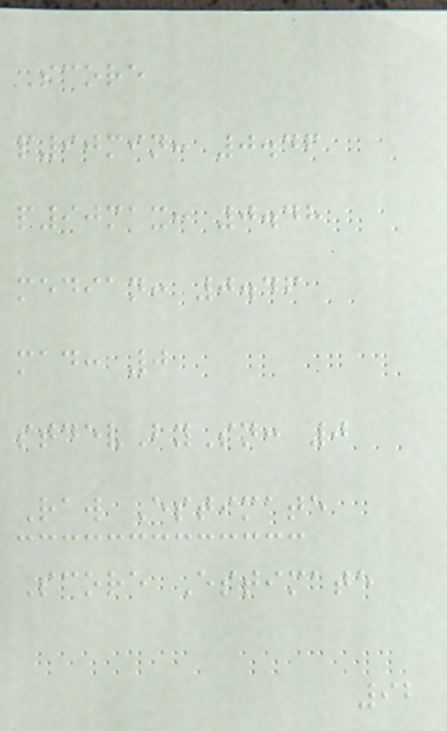Score
p90min: 0.46
p90max: 0.48
median: 0.46
mad: 0
stdevBySn: 0
Raw Estimate
Score Estimate
92
